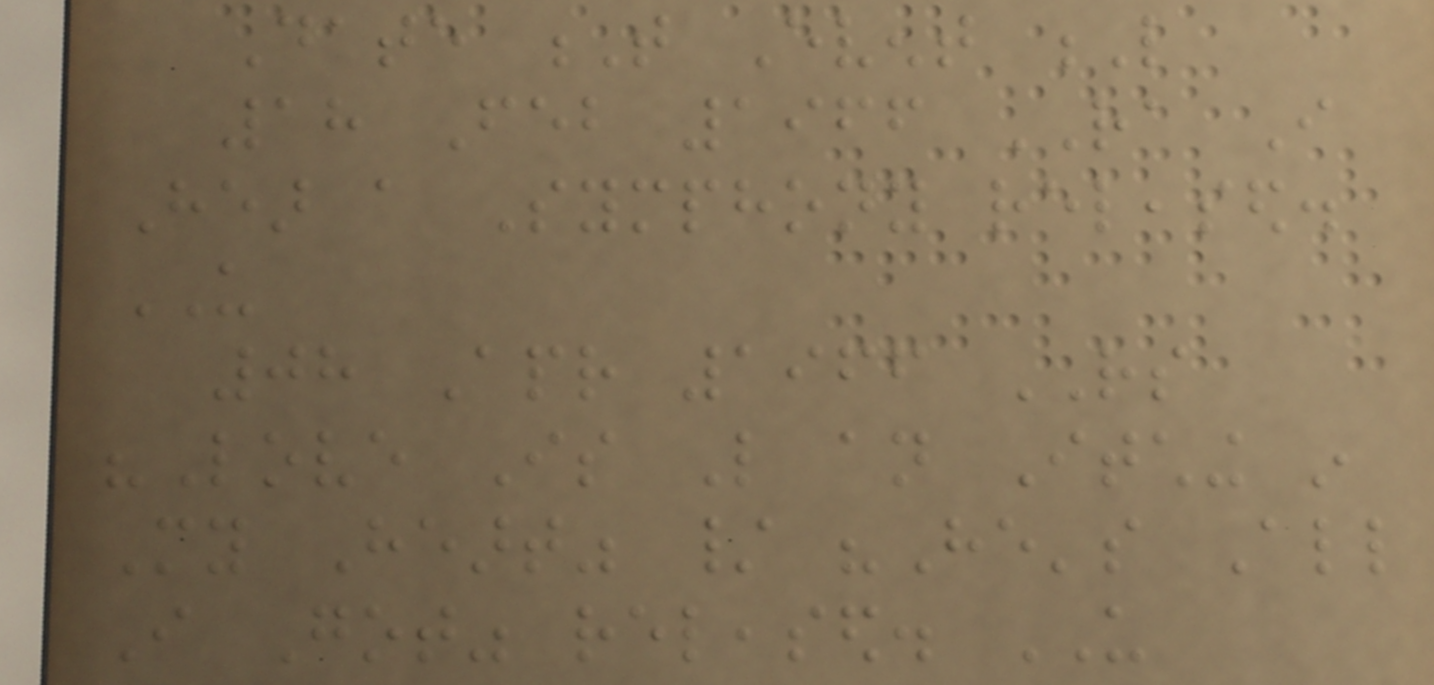Date T Event L
18 Feb 1966 RA I
Hear a Symphony released.
US
08 Apr 1966 RS
"Love Is Like an Itching in
My Heart" / "He's All
I Got" released. US
